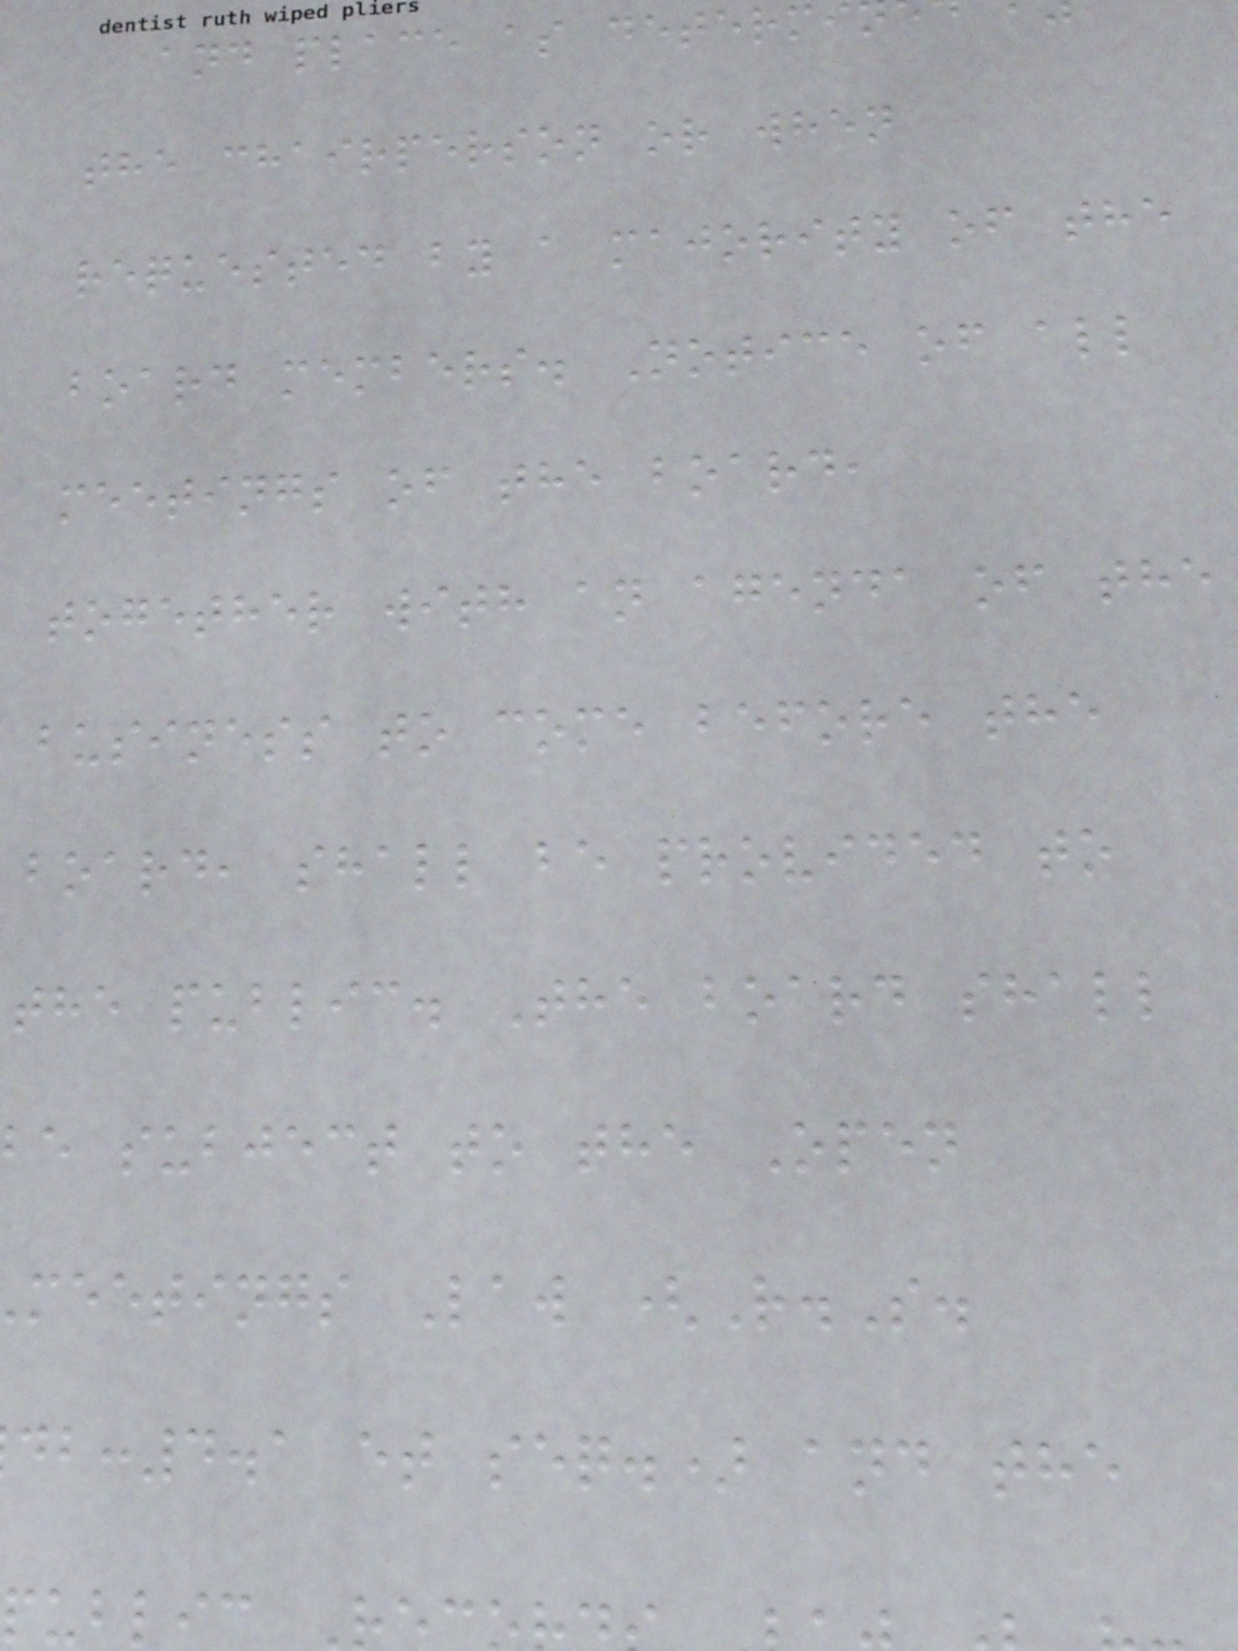and place as determi
the chairperson or when
requested by a majority of the
board members. Notice of all
meetings of the board,
together with an agenda of the
business to come before the
board, shall be provided to
the public. The board shall
e subject to the Open
meetings Law (R.S.
:4.1 et seq.) and the
